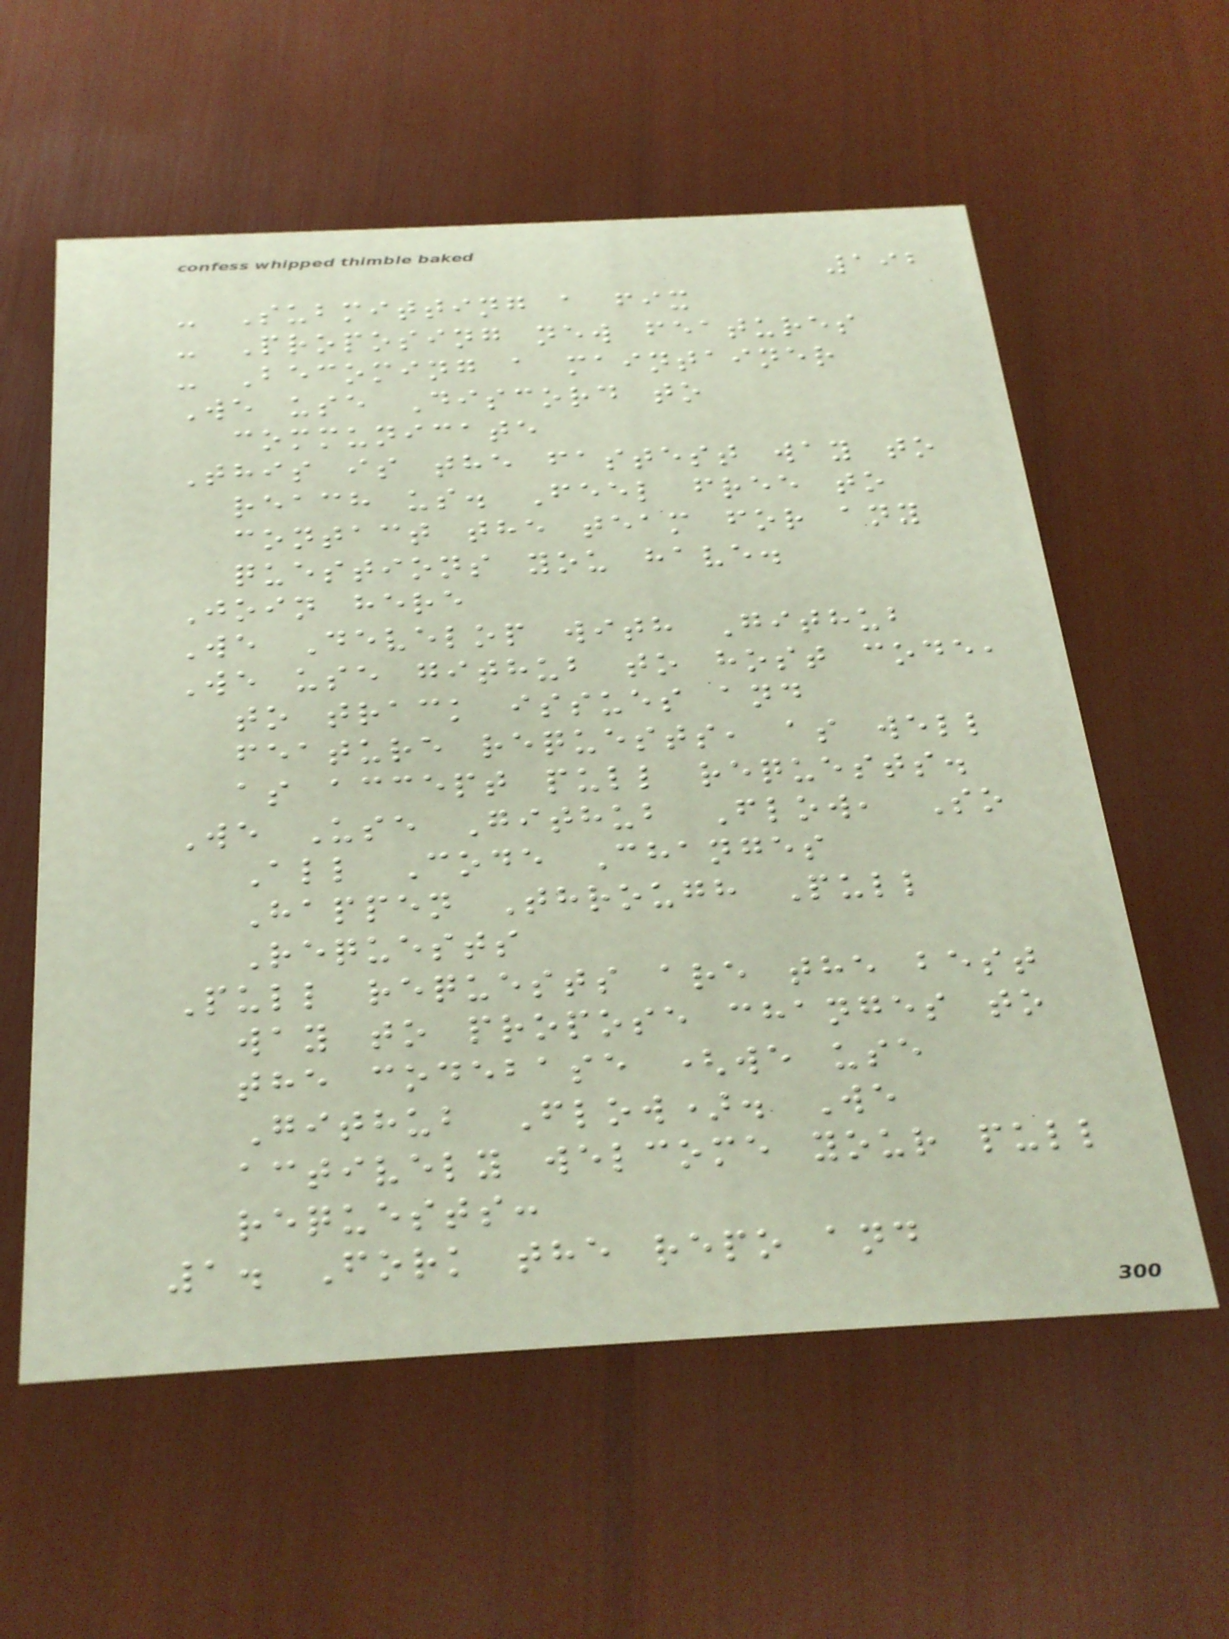192
- Submitting a fix
- Proposing new features
- Becoming a maintainer
We use Discord to
communicate
This is the fastest way to
reach us. Feel free to
contact the team for any
questions you have.
Join here
We Develop with Github
We use github to host code,
to track issues and
feature requests, as well
as accept pull requests.
We Use Github Flow, So
All Code Changes
Happen Through Pull
Requests
Pull requests are the best
way to propose changes to
the codebase (we use
Github Flow). We
actively welcome your pull
requests:
1. Fork the repo and
